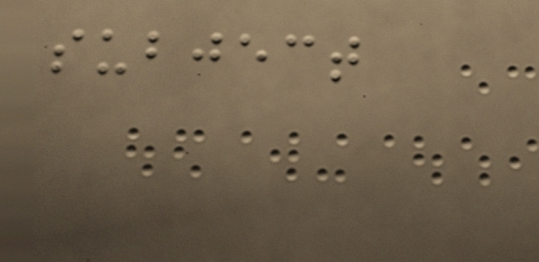subject
